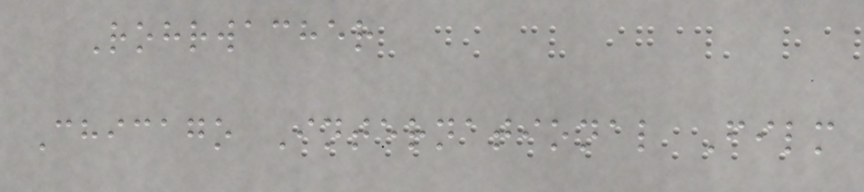Rohrwacher
Chicago International Film
